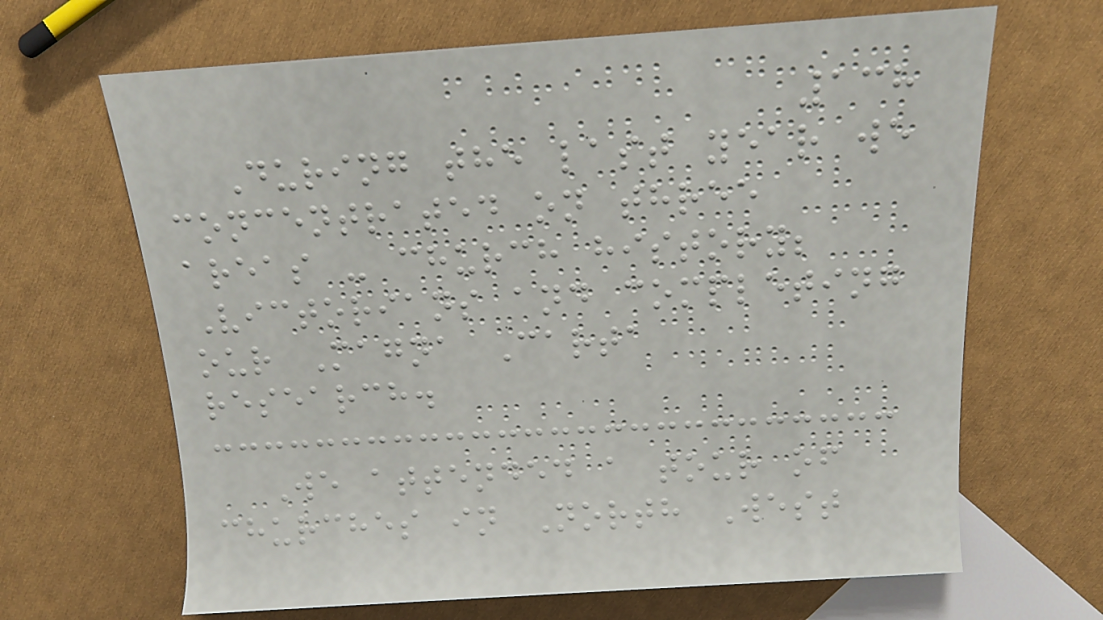138
During the last year we
concentrated on three
areas - church history;
Victorians and completing
our Magna Carta
research.
We attended a tour of
churches in North West
